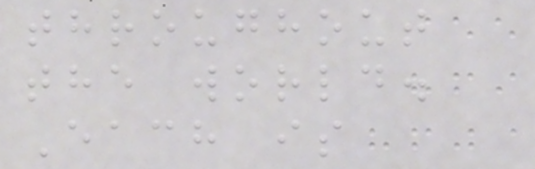throughout
the world.
Each is
